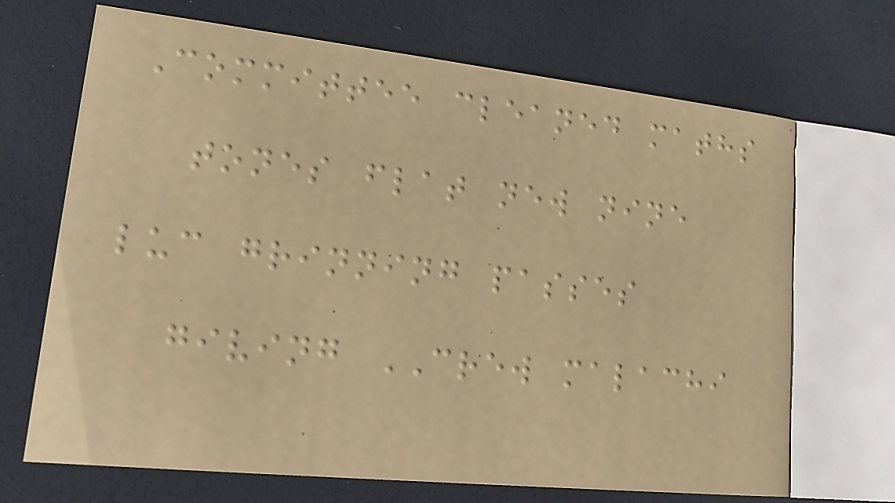Committee cleaned maths
tones flat new nine
luc grinning passes
giving CREW malachi
